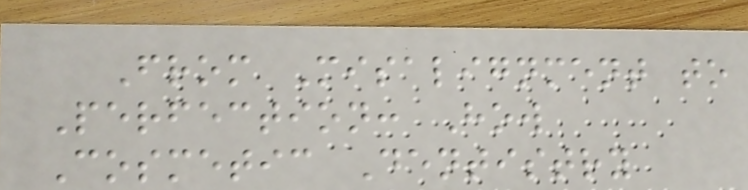From Misalignment to
Perfection: How
Cosmetic Dentistry
